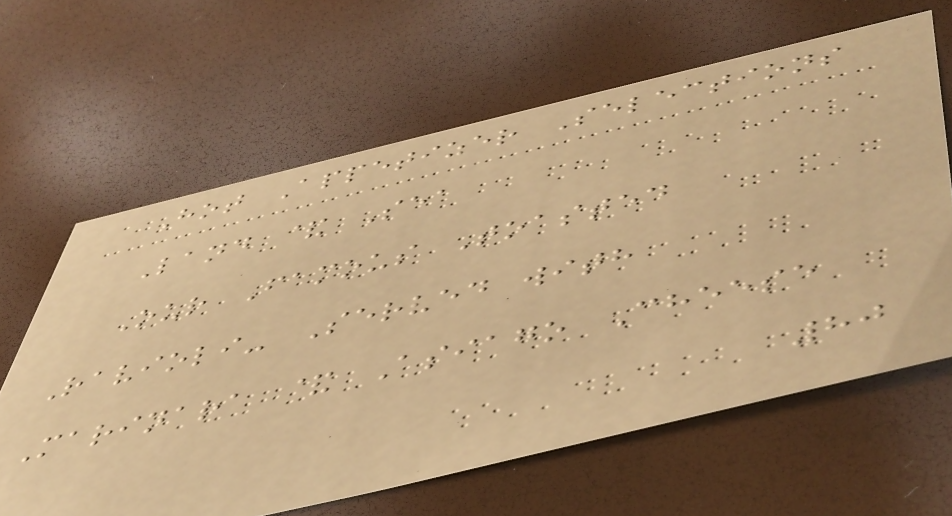Hot Appetizer Selections
Land & Sea
Our Famous Toasted
Ravioli- Served with
Marinara & Asiago Cheese
80
